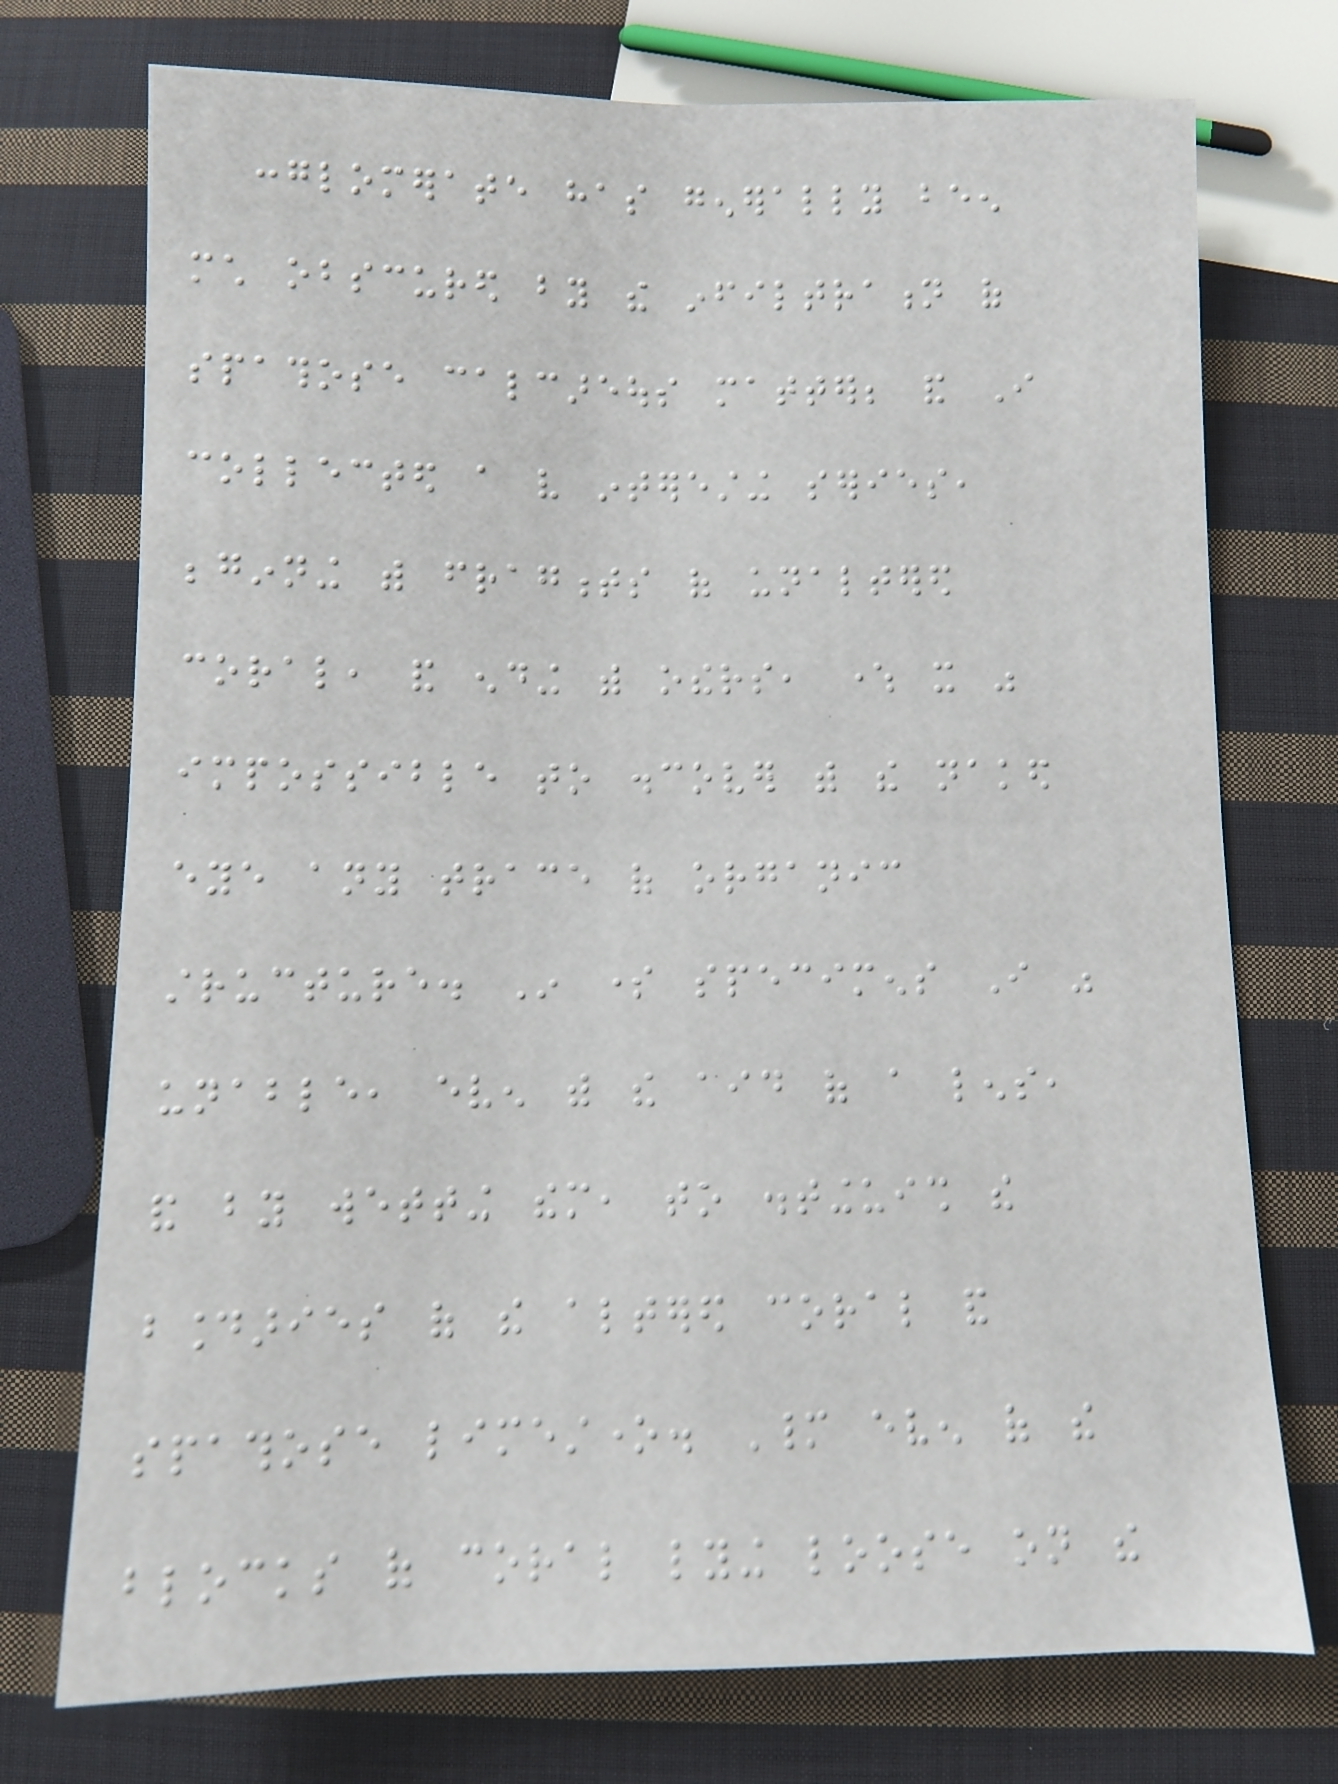conglomerate has generally been
much obscured by the infiltration of
spathose calcareous matter; and I
collected a very interesting series,
beginning with fragments of unaltered
coral, and ending with others, where it was
impossible to discover with the naked
eye any trace of organic
structure. In some specimens I was
unable, even with the aid of a lens,
and by wetting them, to distinguish the
boundaries of the altered coral and
spathose limestone. Many even of the
blocks of coral lying loose on the
